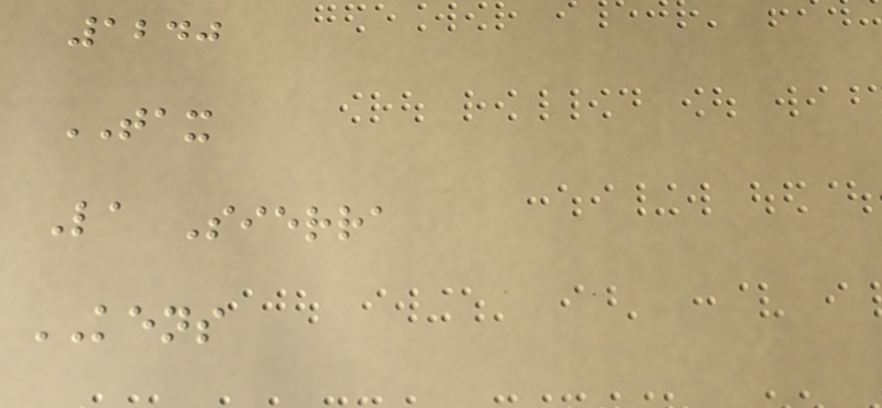1240
TAX
La Sierra
KENS
